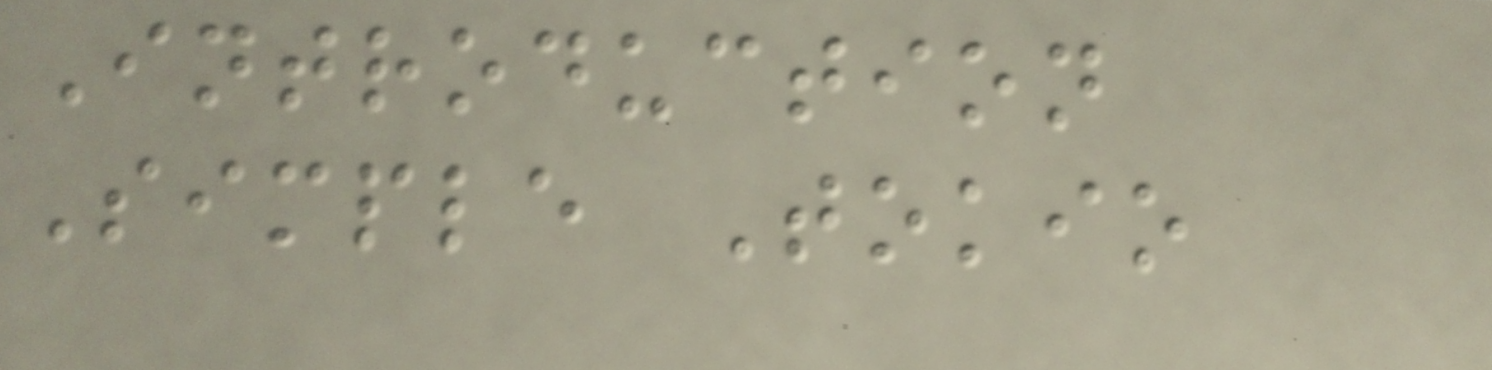Introduction
Simple Tokio
